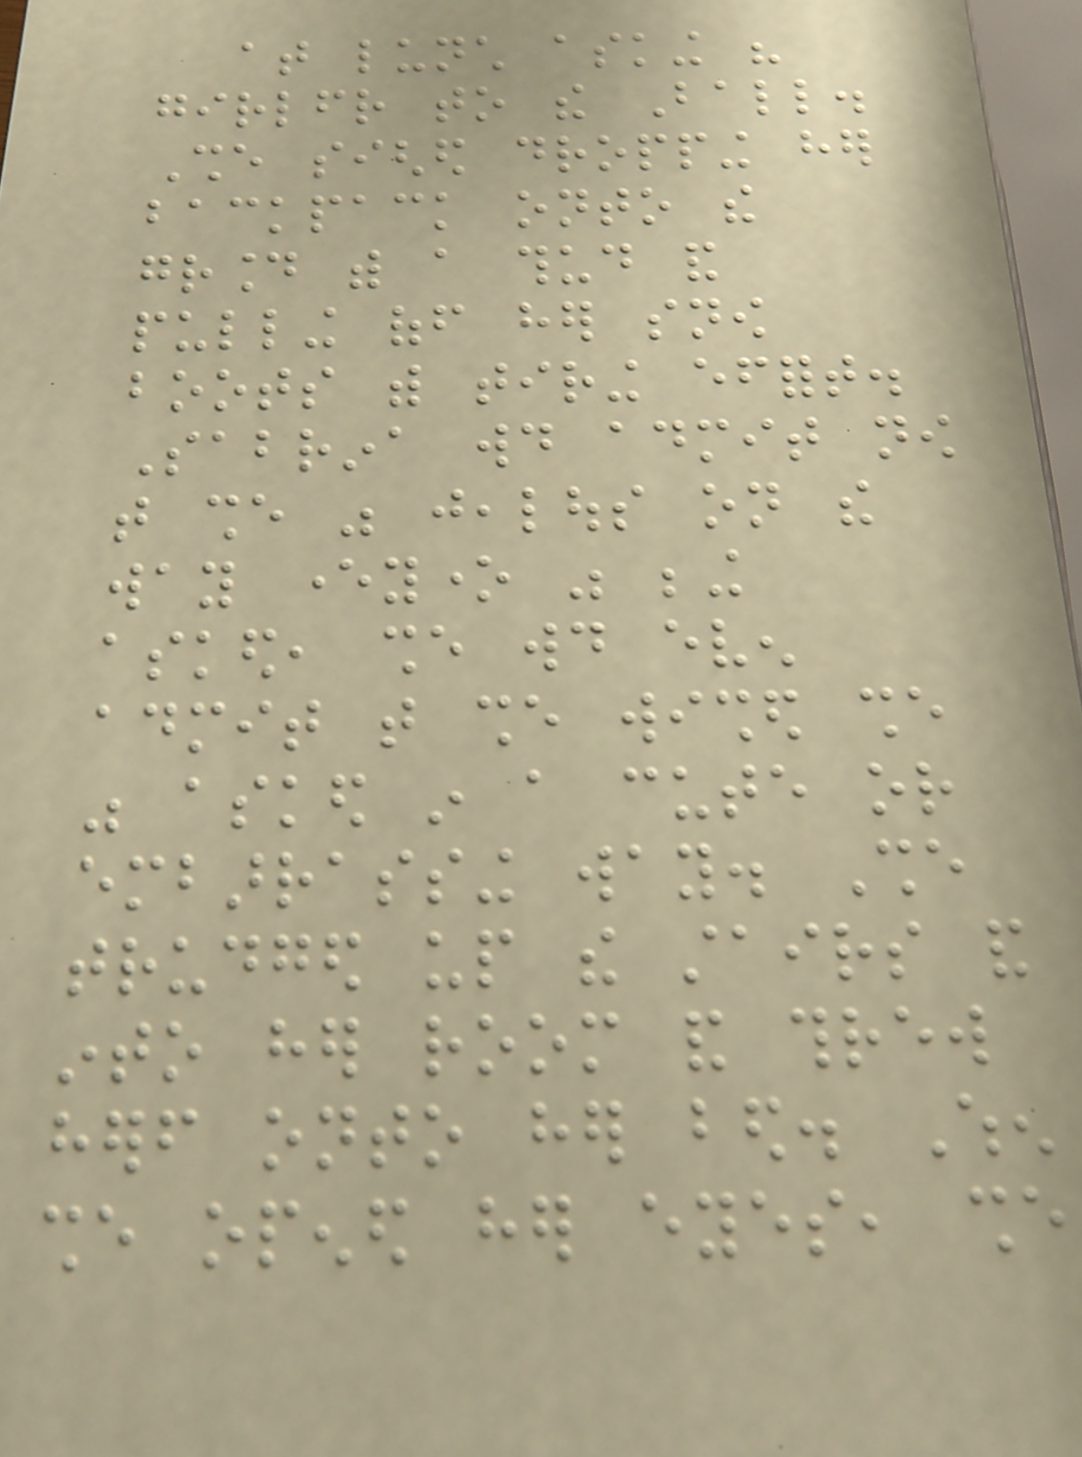at lunch asking his
girlfriend to the Ball.
She sighed dropping her
backpack onto the
ground with a thud and
pulling off her snow
boots with tiring effort.
Sabrina would admit now
that she was jealous on the
way everyone was being
asked, she would even
admit that she wished she
was asked in a cute or
embarrassing way. She
trudged up the stairs and
into her room and threw
herself onto her bed. When
she opened her eyes, she
